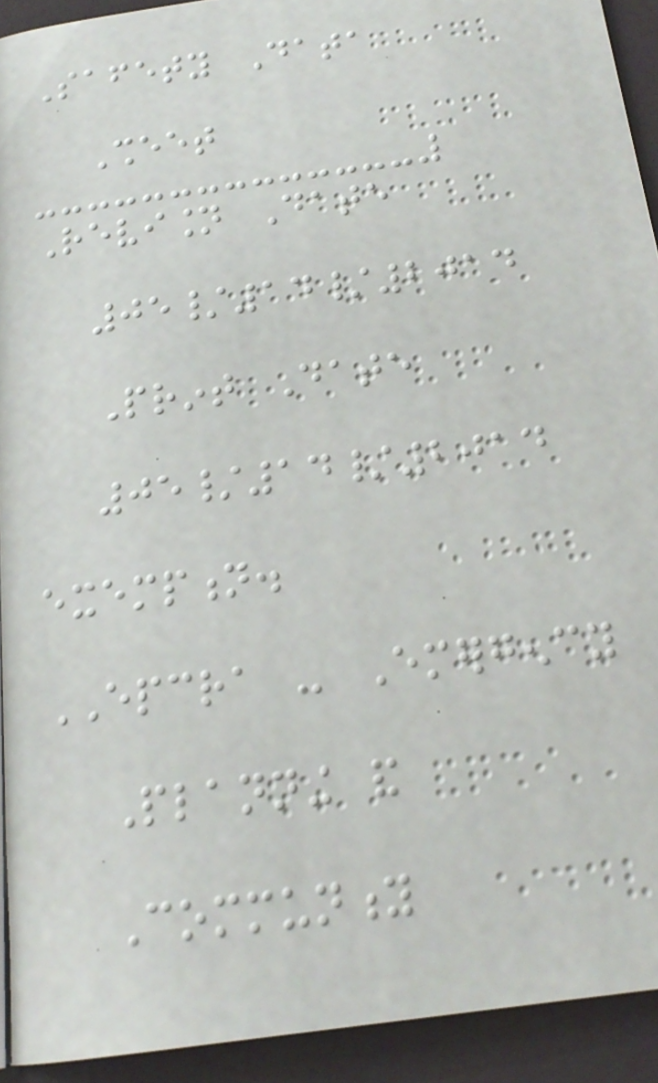Safety Data
Sheet
Revision Date
05/14/2014
Print Date
05/14/2014
exemption.
EPCRA - Emergency
Planning and
Community
